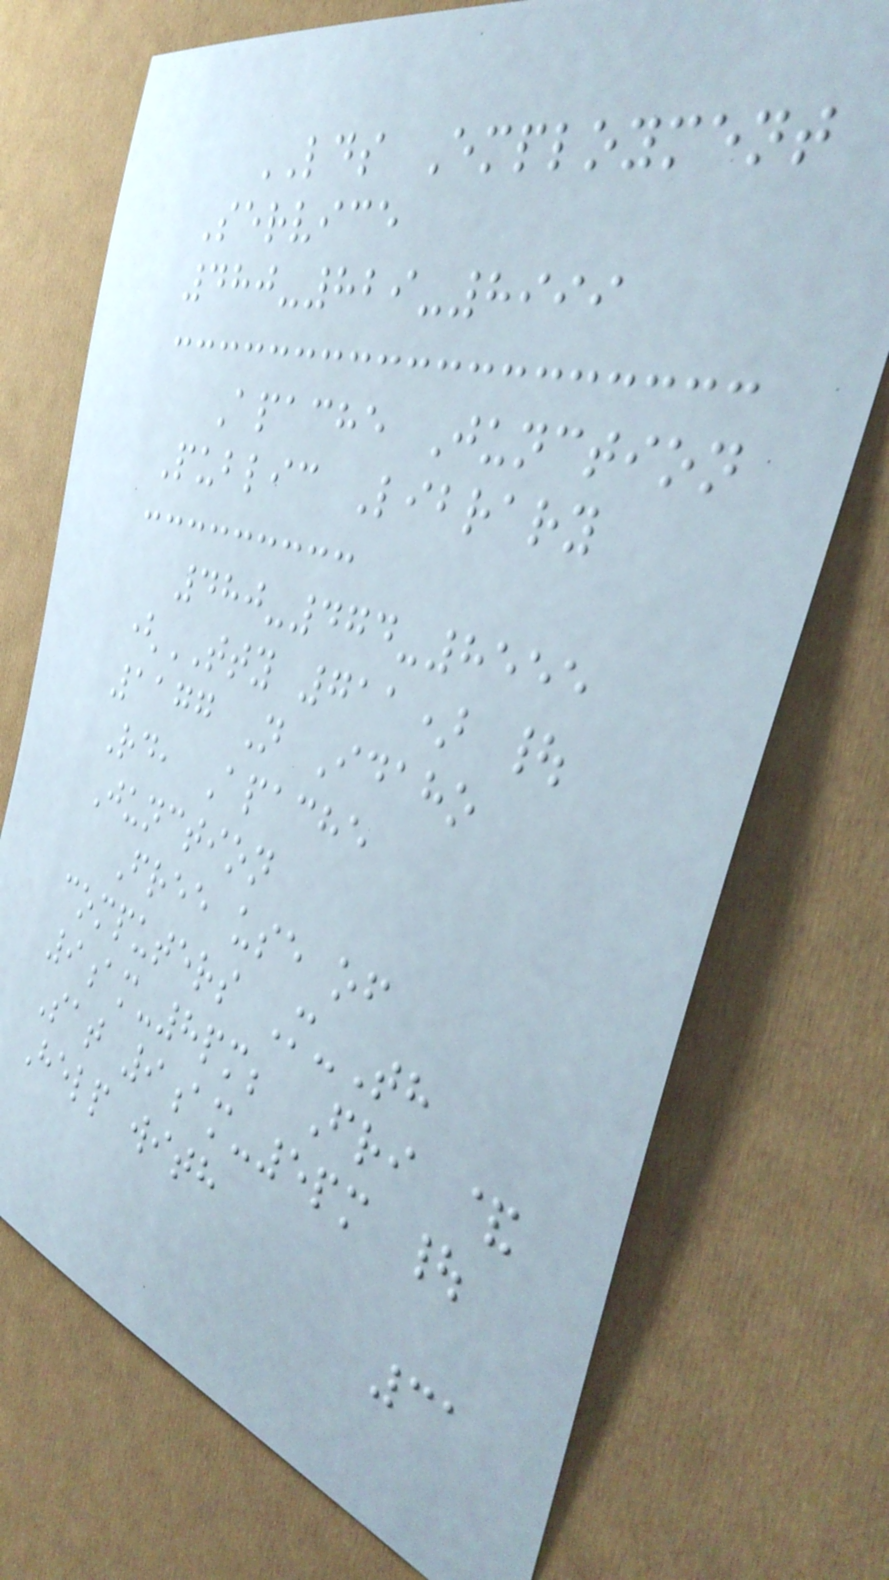LDS Employment
Service
480-829-8999
Apache Junction
Public Library
480-474-8555
(TTY 711) |
1177 N Idaho
Rd, Apache
Junction
Free use of
computers M-Th
9am-8pm; Fri &
Sat 9am-5pm |
Help with
31
